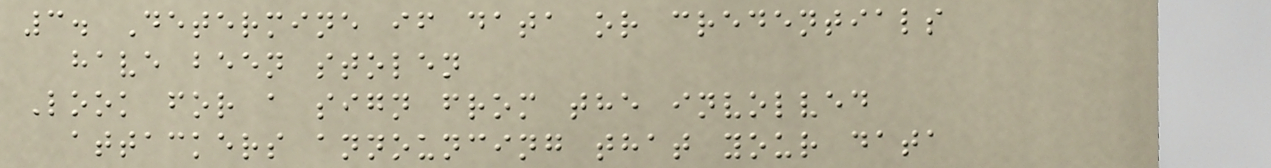3. Determine if data or credentials
have been stolen
Look for a sign from the involved
attackers announcing that your data
